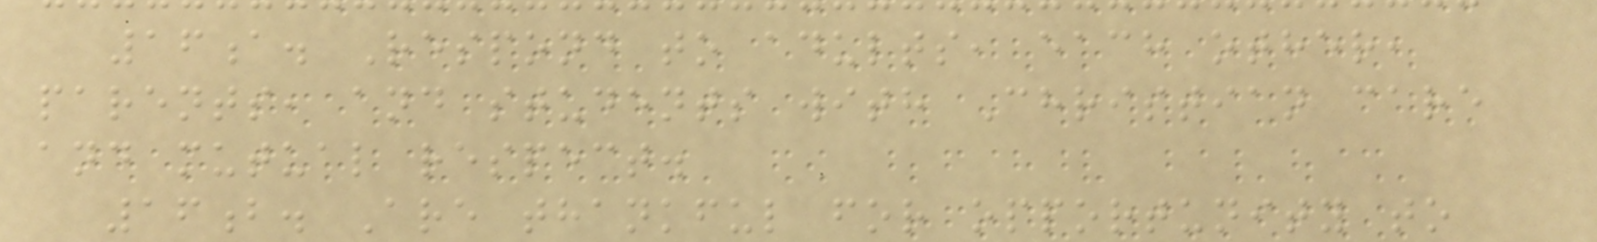16a. Respond to adults, each other,
parents, and students with Christian care
and mutual respect.
16b. Are thankful for opportunity to
